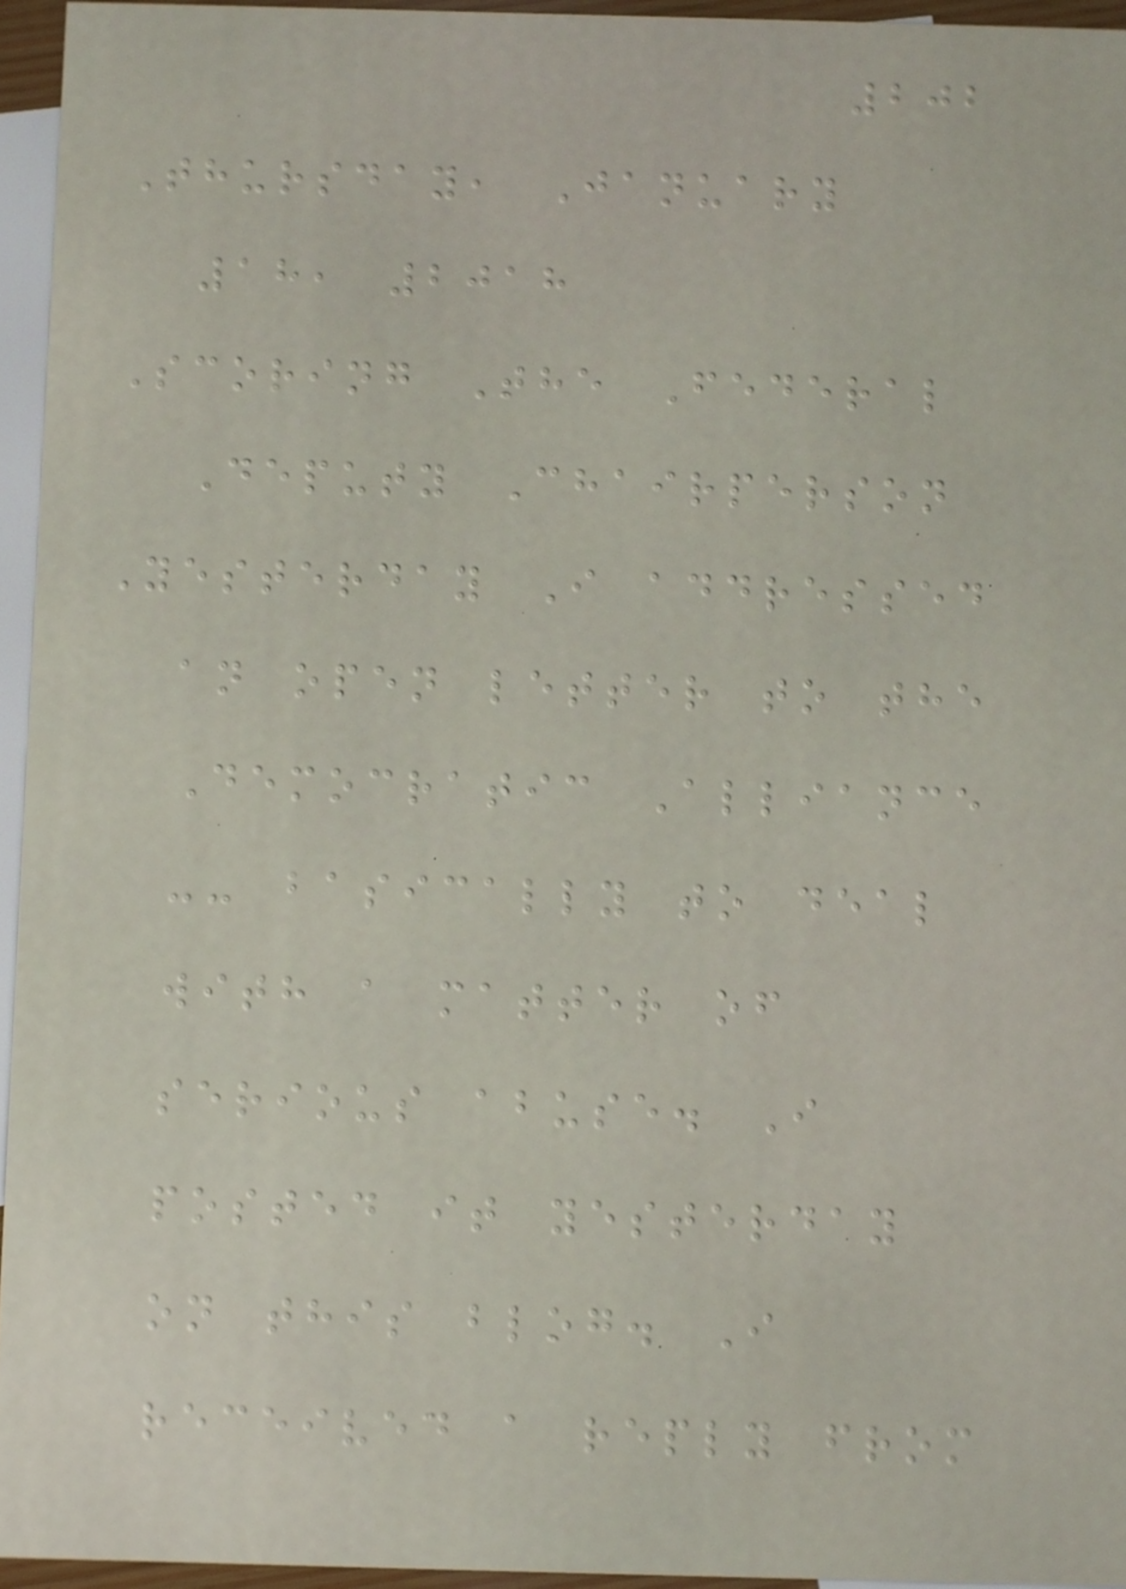202
Thursday, January
18, 2018
Scoring The Federal
Deputy Chairperson
Yesterday I addressed
an open letter to the
Democratic Alliance
-- basically to deal
with a matter of
serious abuse. I
posted it yesterday
on this blog. I
received a reply from
